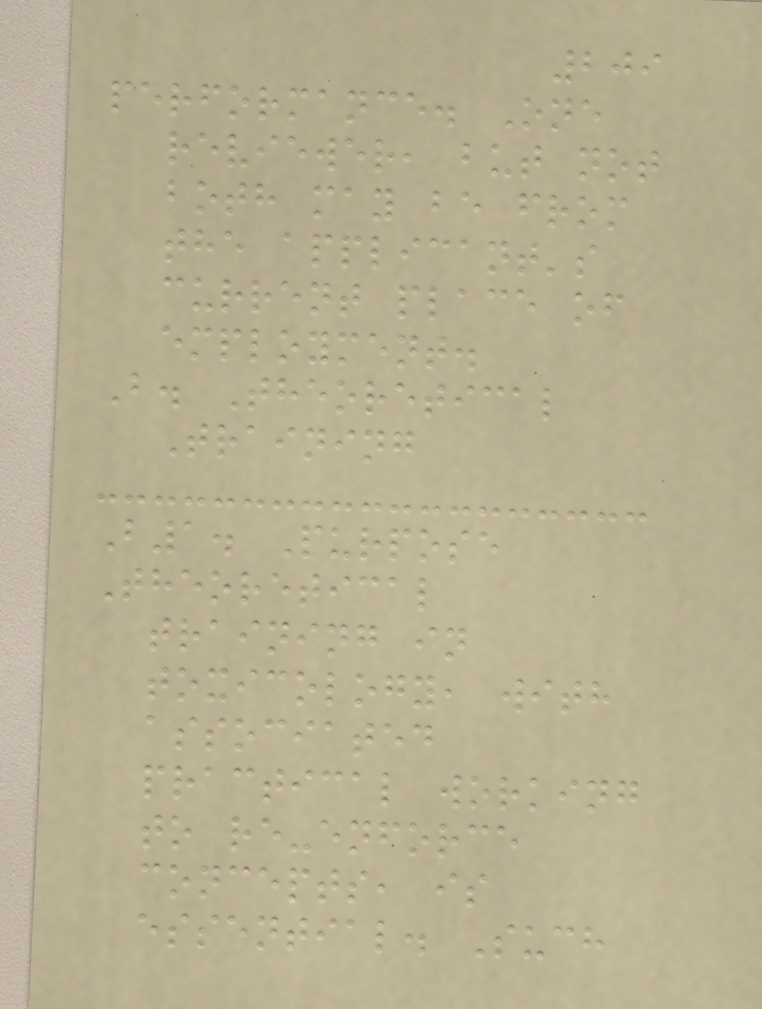209
performance. One
reviewer, but not
both may be from
the applicant's
current place of
employment.
B. Theoretical
Training
B1. Purpose
Theoretical
training in
toxicology, with
associated
practical working
to re-enforce
concepts, is
essential. Such
